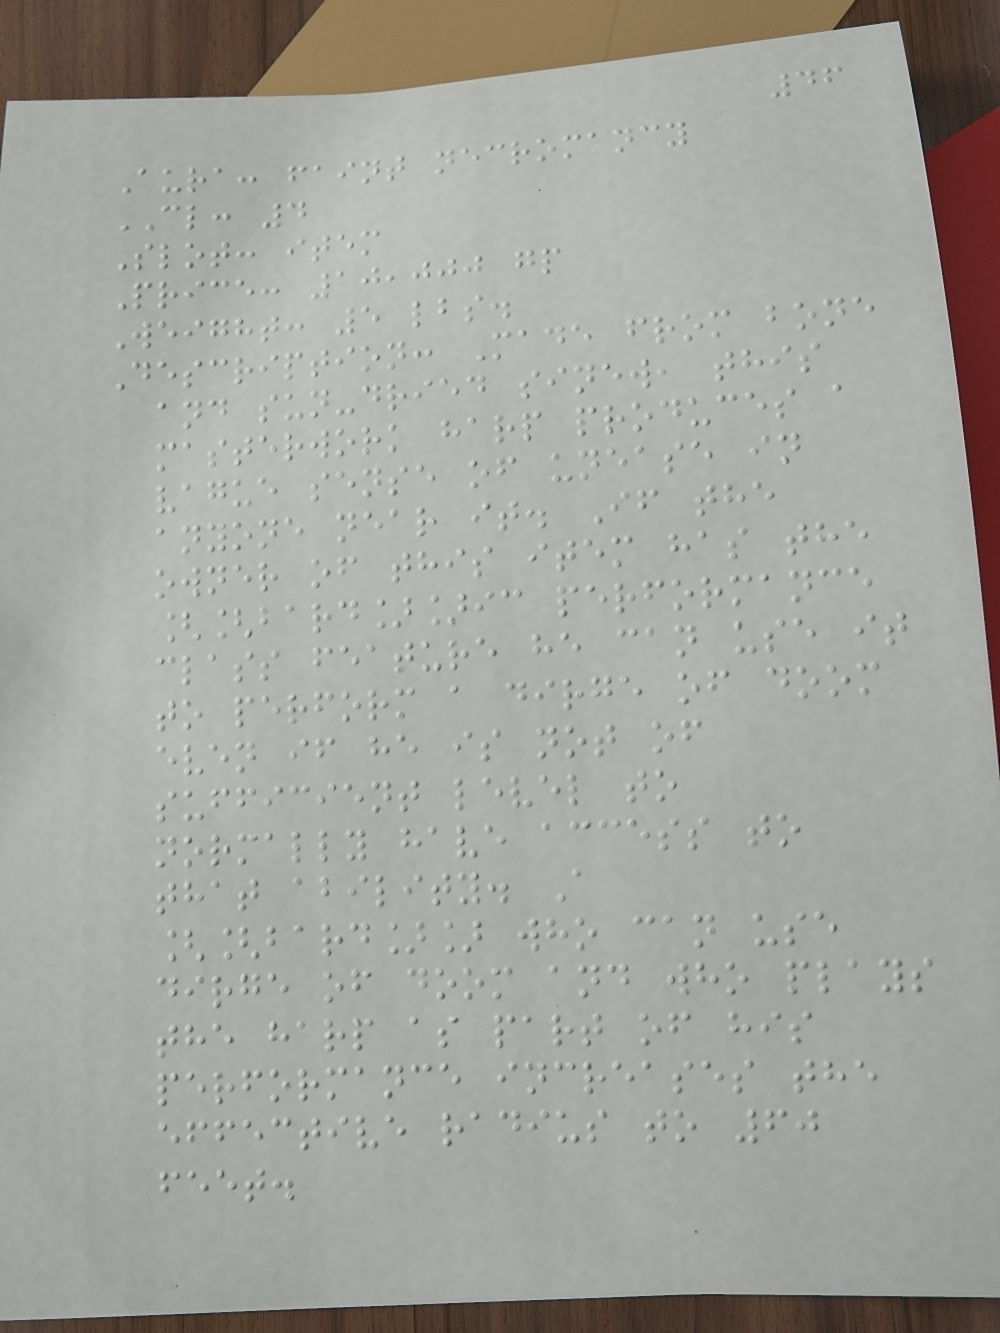46
Aura: faint necromancy
CL: 4
Slot: item
Price: 10,000 gp
Weight: 5 lbs.
Description: Made from bone
and sun-dried sinew, this
masterwork harp produces a
vague sense of unease in
anyone near it. If the
owner of this item has the
[[bard]]ic performance
class feature he can use it
to perform a dirge of doom
even if he is not of
sufficient level to
normally have access to
that ability. A
[[bard]] who can use
dirge of doom and who plays
the harp as part of his
performance increases the
effective radius to 60
feet.
